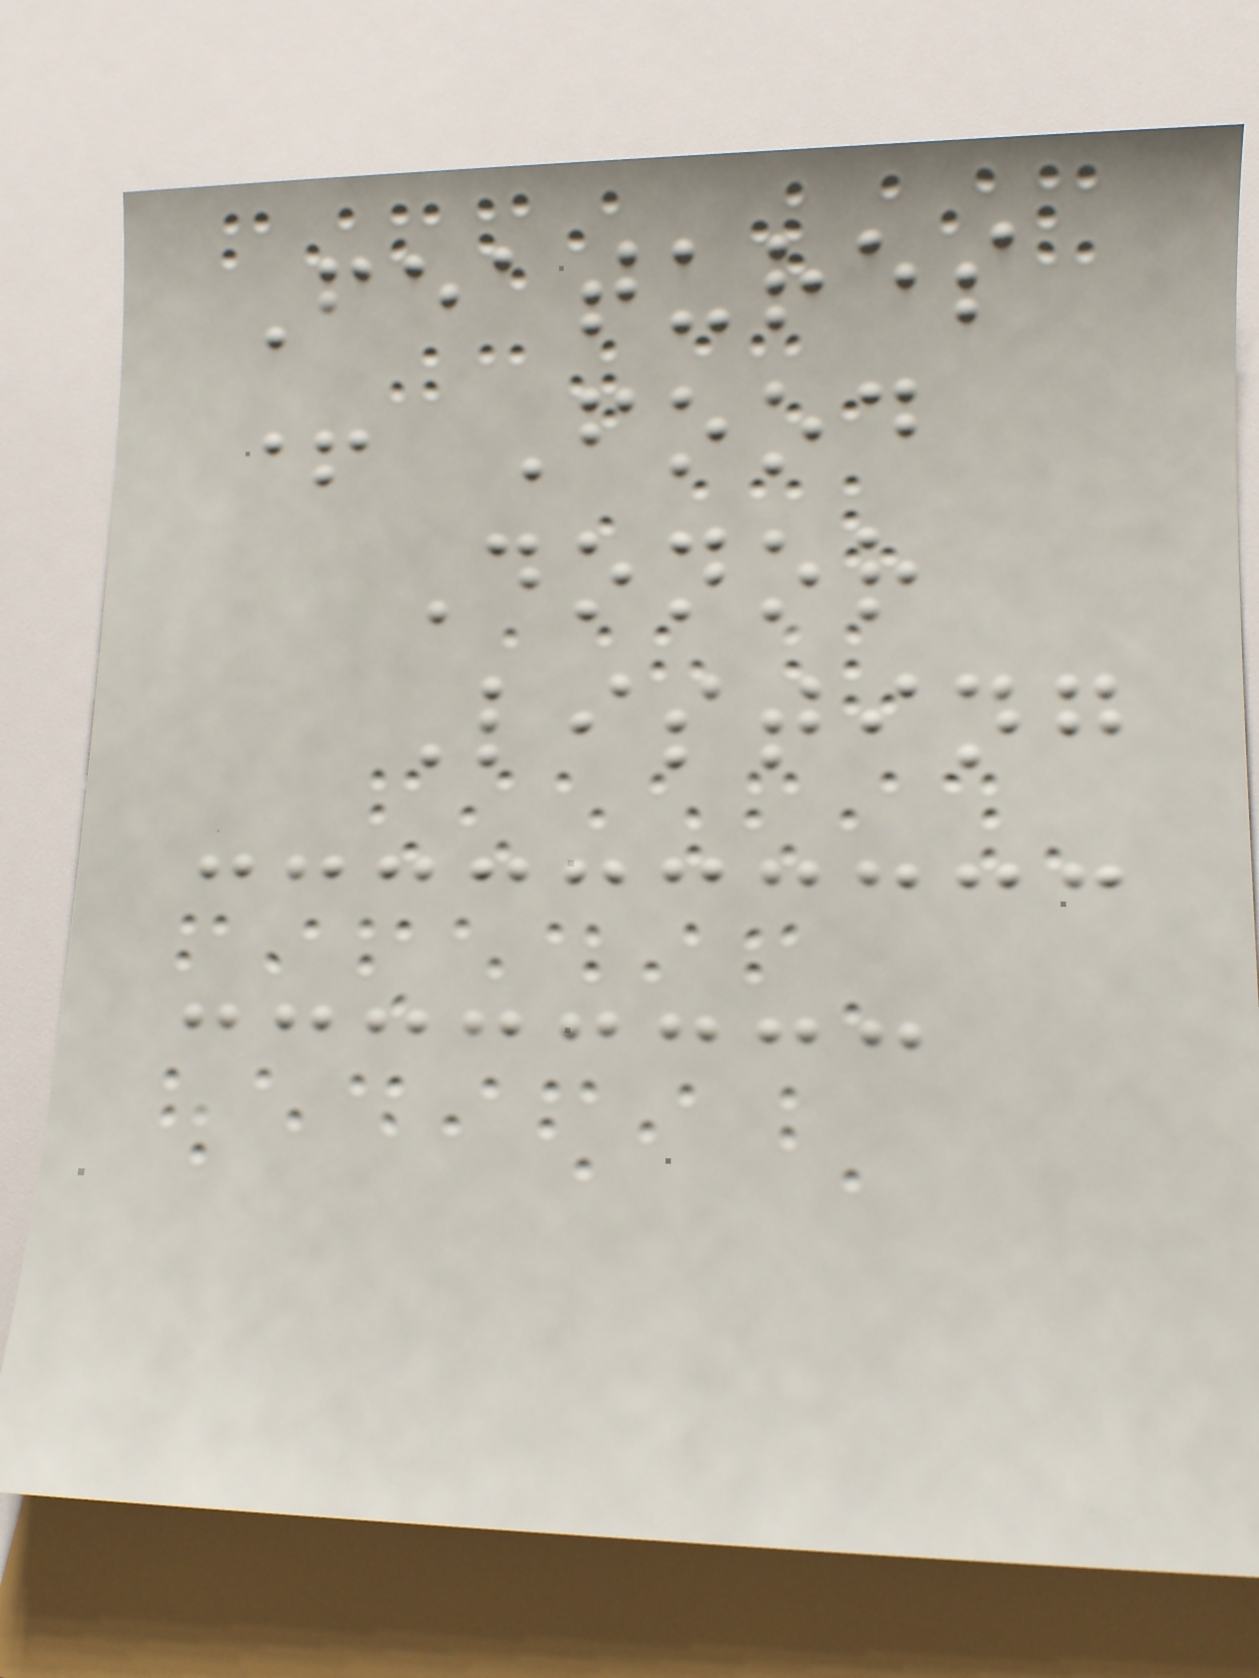Features
+ Food
Donor
Listing
